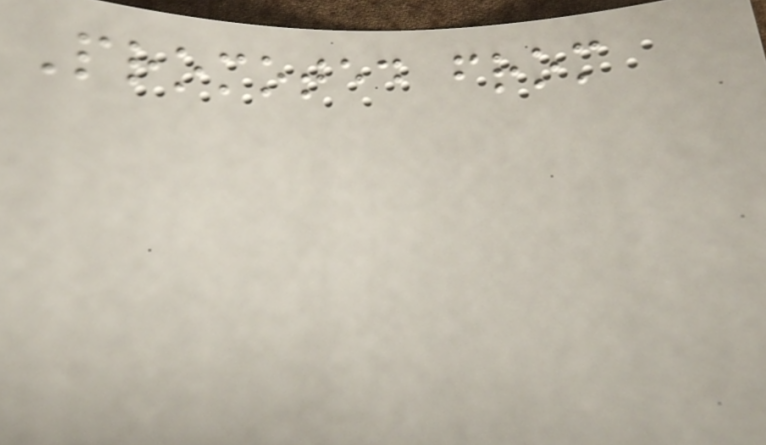Promoted from
